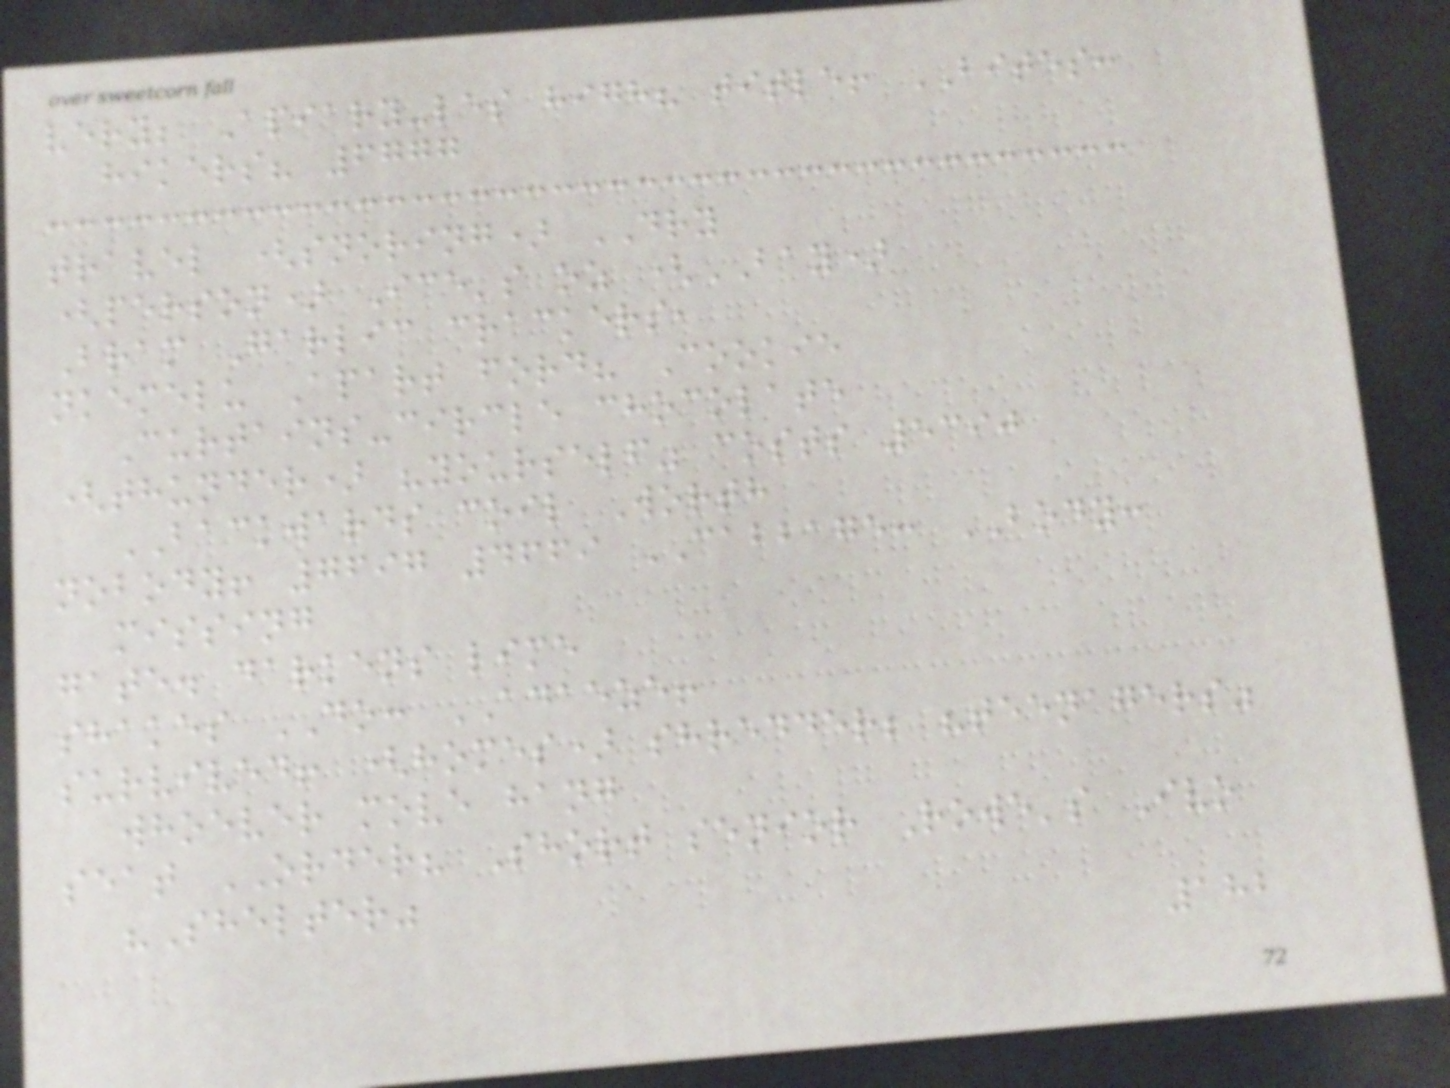very; Apiary-les high? title! BITES:
hikers? 6777
travel (snoring) DRY
(person) Ice's oz (BAY)
Bram Garlic crackers,
nkemelu Apart ford? Cookie
Curtains-circle chocolate
(thunder) "yourself" costs 5390
BACKWARDS coil Worth
nobody! 7697 4669 CABBAGE: BODY:
missing
gate. darkens lime
shakes DO: ADAEZE!
survived! (homes) shredder; "teenagers"
whoever move hang
seat ORDER? Short senior Rowe's Ivo
"Shelter"
182
